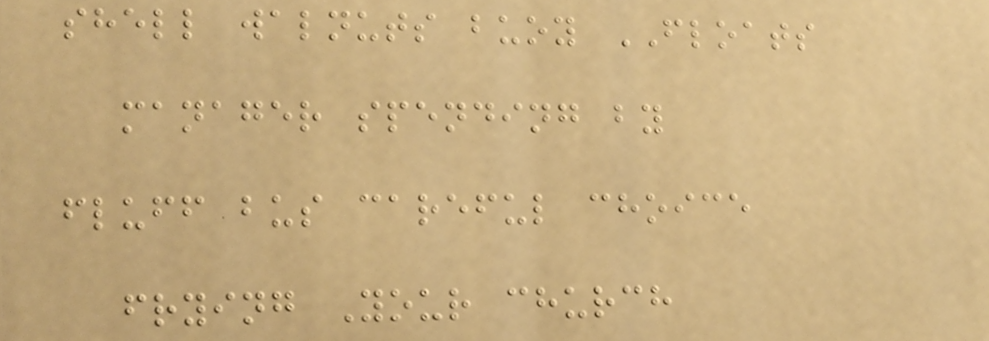shell walnuts buoy FLOATS
manager spending by
fluff bus careful choice
frying Your church
